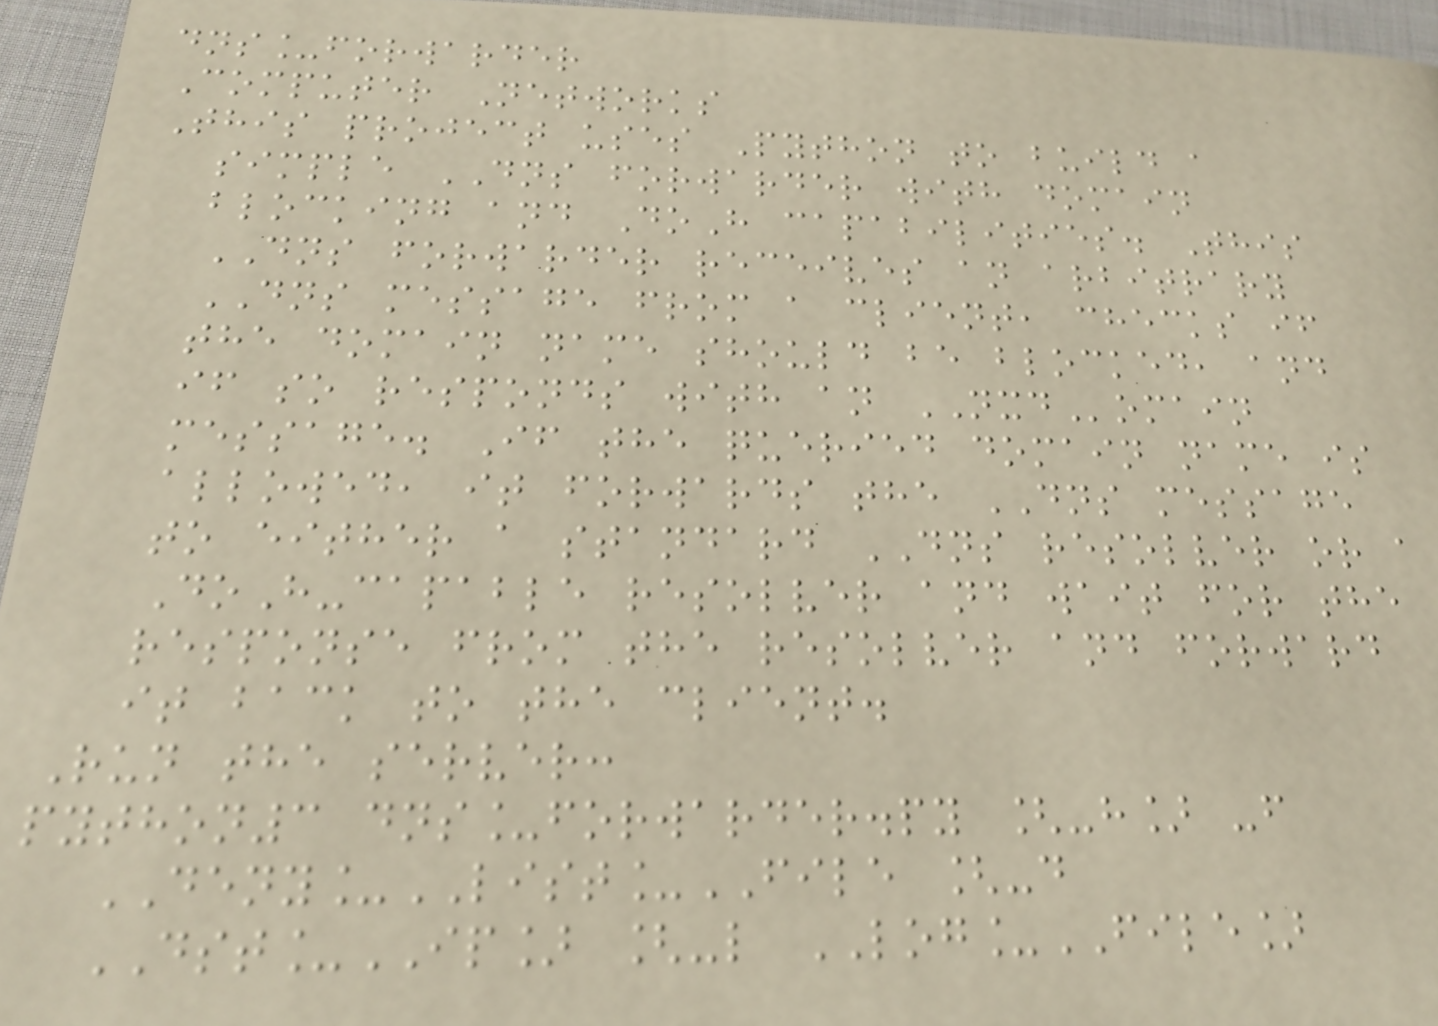dns_forwarder
Computer Networks
This project uses Python to build a
simple DNS forwarder with domain
blocking and DoH capabilities. This
DNS forwarder receives an arbitrary
DNS message from a client, checks if
the domain name should be blocked, and
if so responds with an NXDomain
message. If the queried domain name is
allowed, it forwards the DNS message
to either a standard DNS resolver or a
DoH-capable resolver and wait for the
response from the resolver and forward
it back to the client.
Run the server:
python3 dns_forwarder.py [-h] -f
DENY_LIST_FILE [-d
DST_IP] [-l LOG_FILE]
